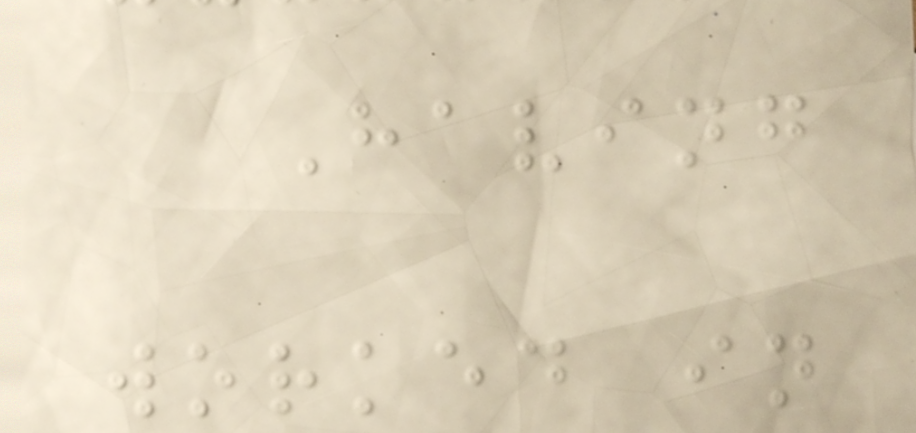Having
worked in
